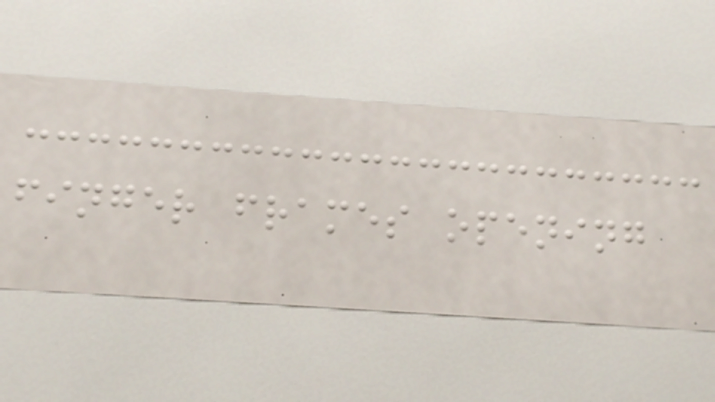finger frames opening
